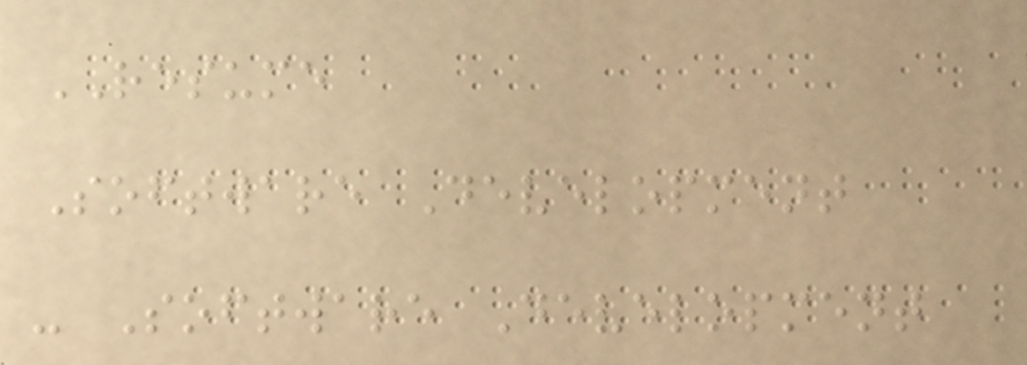RESUME
Software Development
- Software Development
